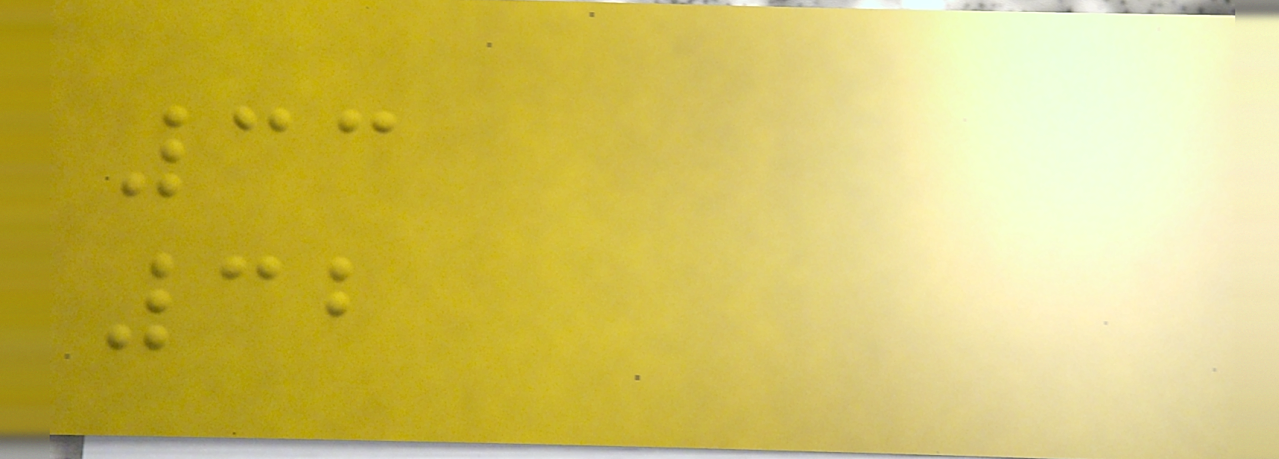33
32
